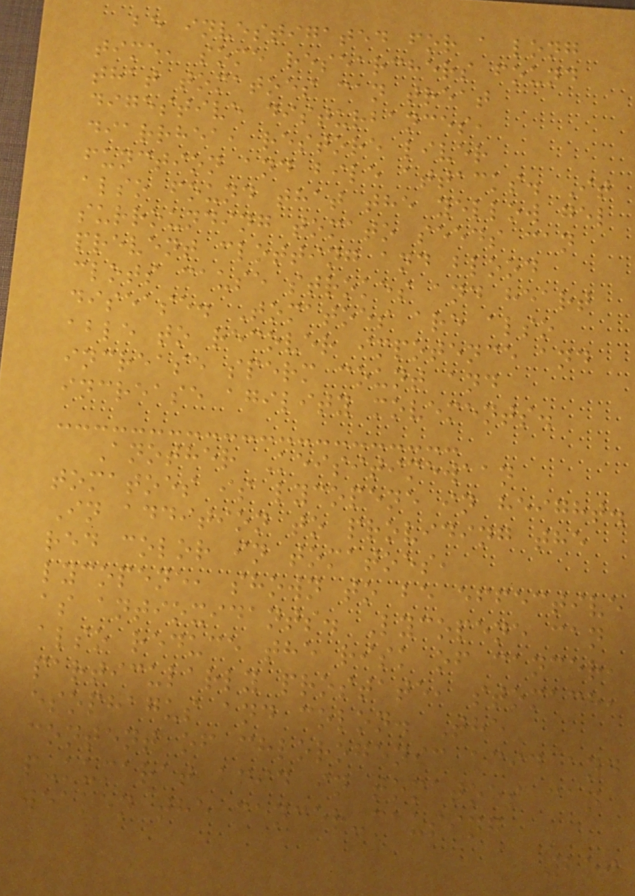be investigated for a long
time, some researchers found
that tomatoes can treat
digestive disturbances,
diarrhea, restore liver
function and bile attacks. It
also found that the yellow gel
surrounding tomato seeds can
prevent clotting and blood
clots cause strokes and heart
disease. Tomatoes are also
able to recover impotence and
increase sperm count and
increase agility movements.
Another Keisitimewaan
tomatoes is lycopene in height.
In addition to providing the
red color in tomatoes,
lycopene, shown to be effective
as antioxidants. Lycopene can
also reduce the risk of cancer,
particularly prostate, stomach,
esophagus and colon. The
content of chlorogenic acid and
p-kumarat acid in tomatoes can
weaken the cancer-causing
259
